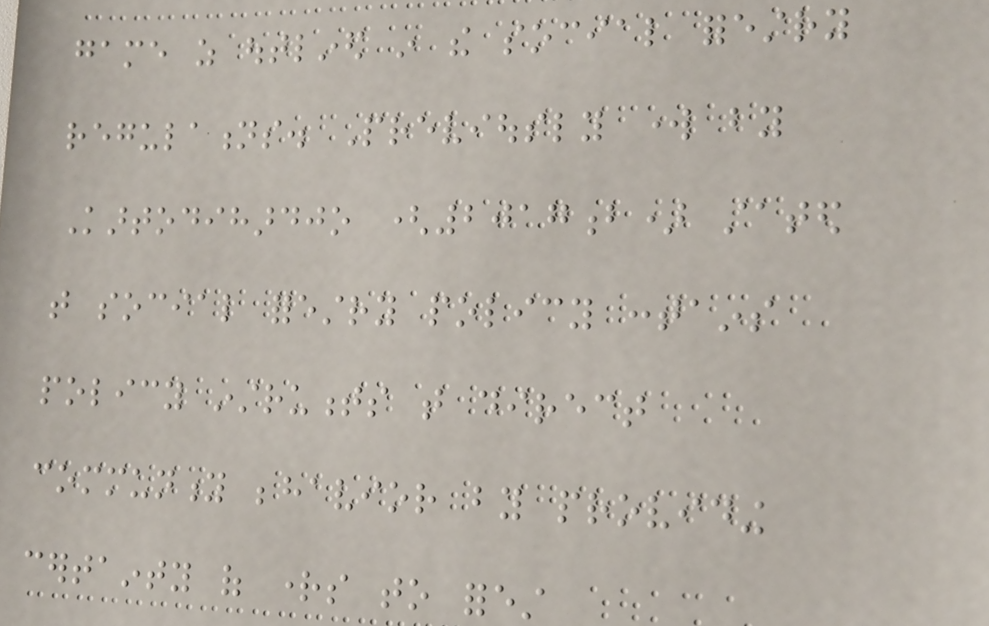game as outlined in the social forestry
regulations. Previously work by
Kartodihardjo (2017b) stated
that social forestry policy contains
policy instruments that direct
community behavior by providing
certainty of rights to forest
